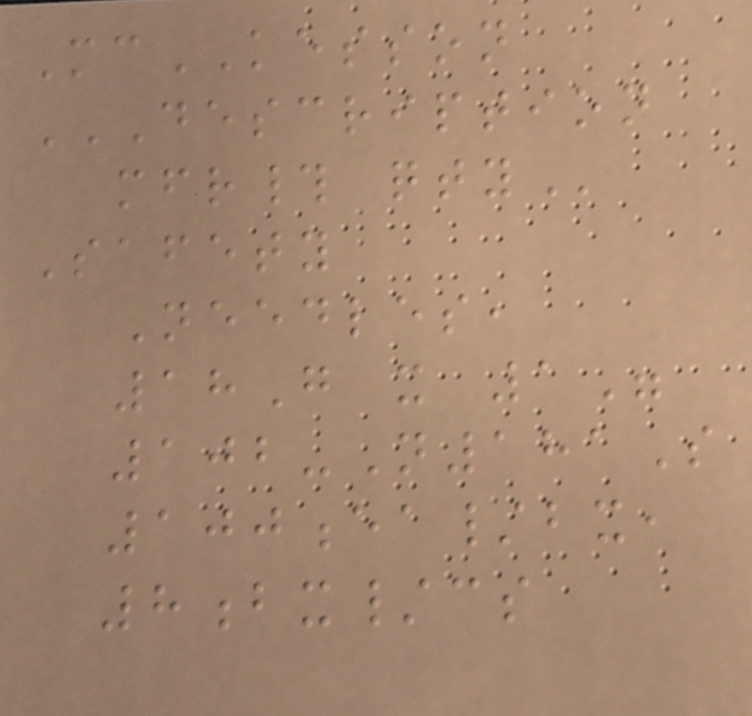McKESSON
DESCRIPTION
MFR# QTY
Safety
Needles,
18G x 1"
102-N181S
100ea/bx,
8bx/cs
